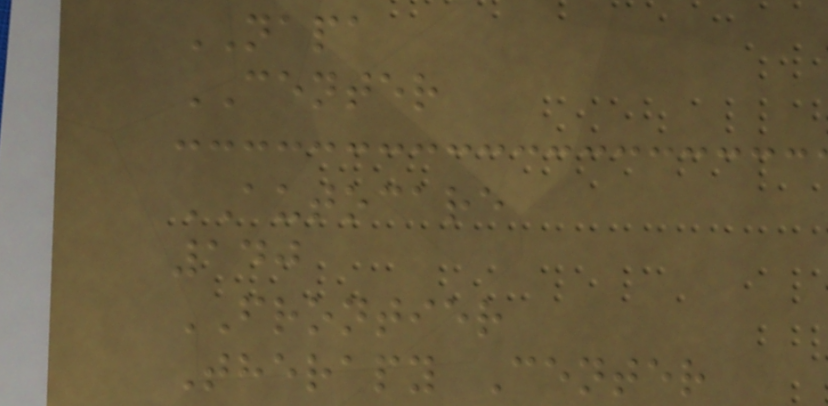NAPA
CENTER
AUTOCARE
140
FRONTIER
Therapy Center
